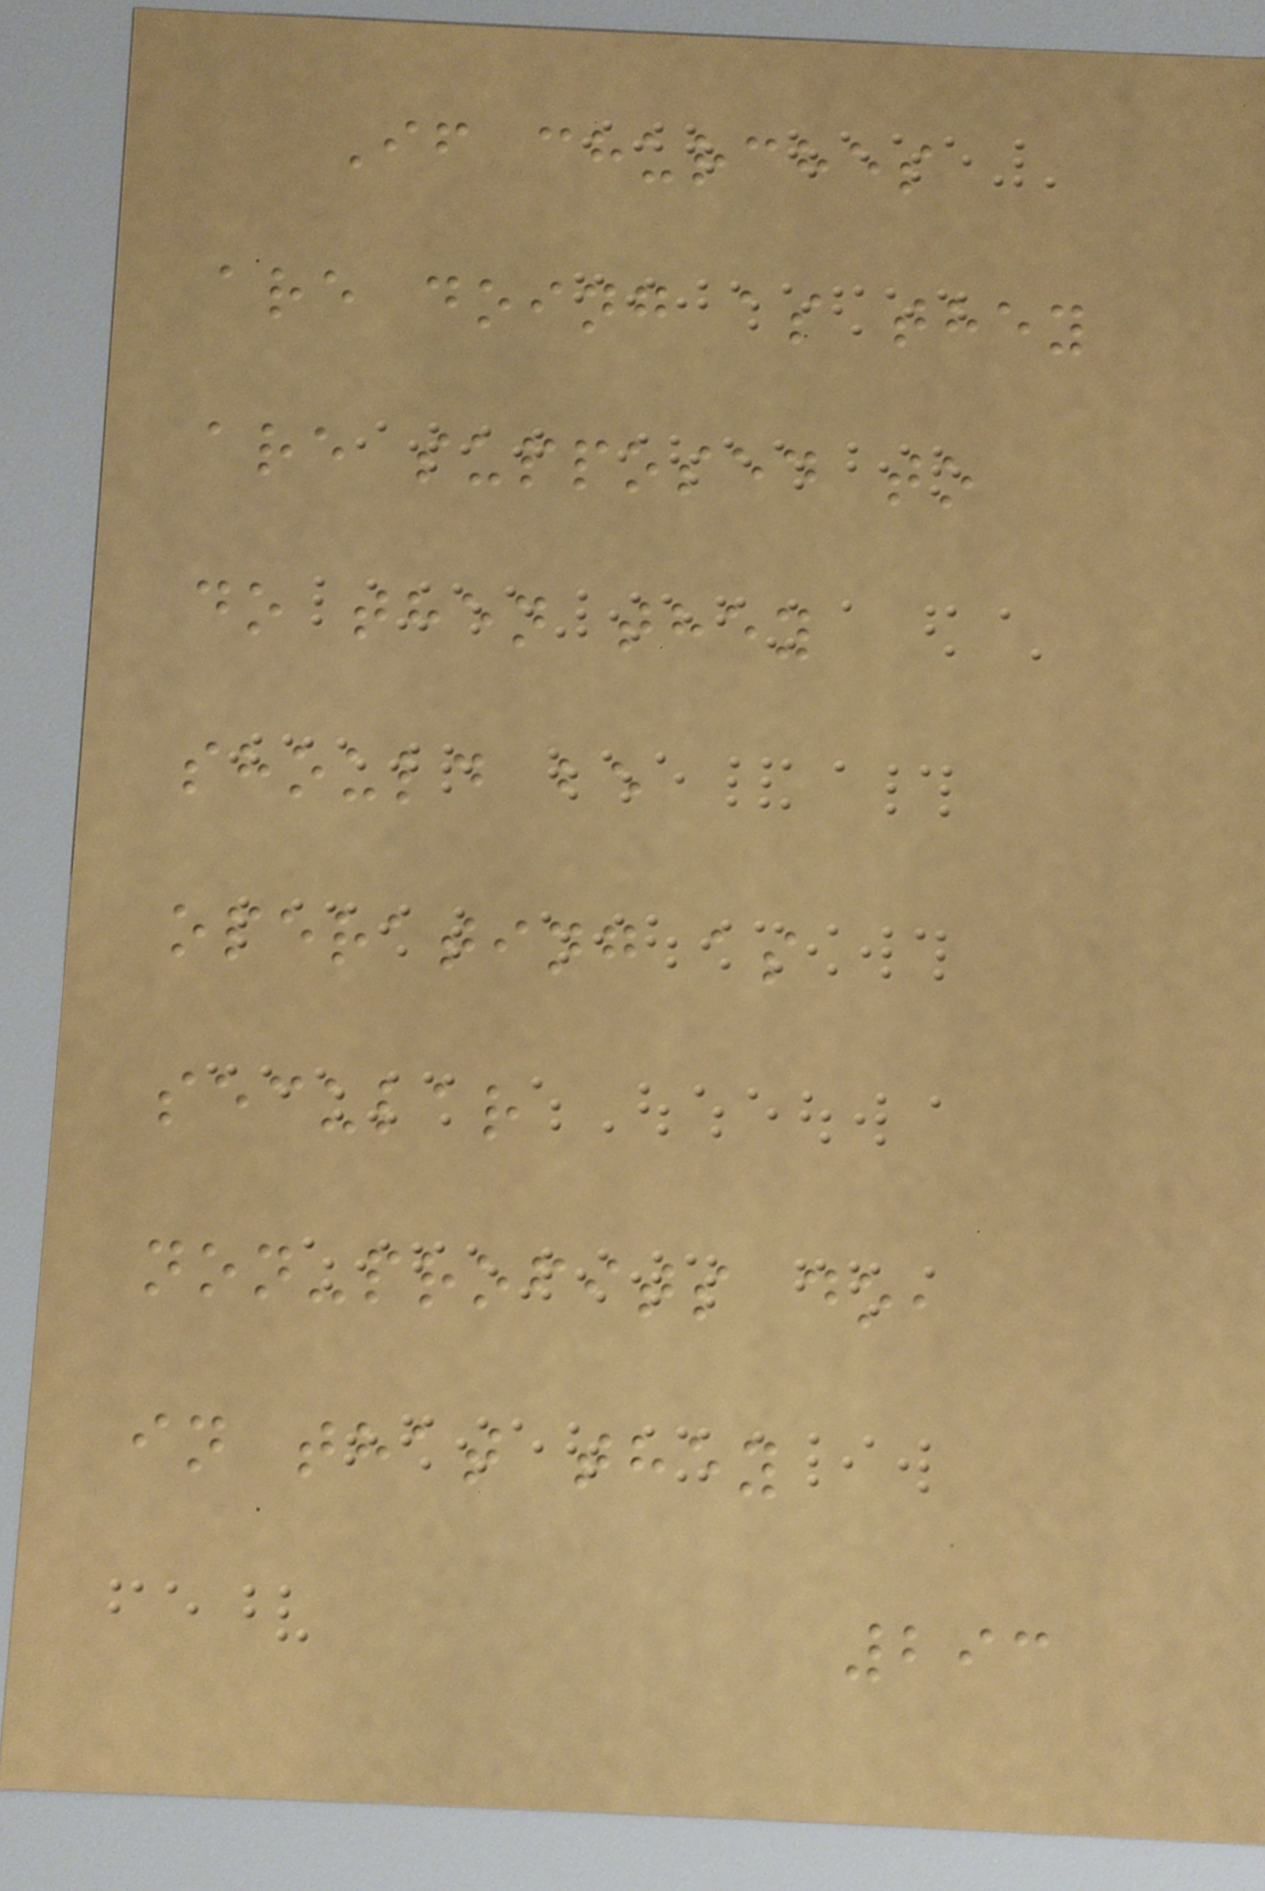If churches
are doing as they
are supposed to
do then they
should be
operating as
secular
non-profits do,
in that they
293
